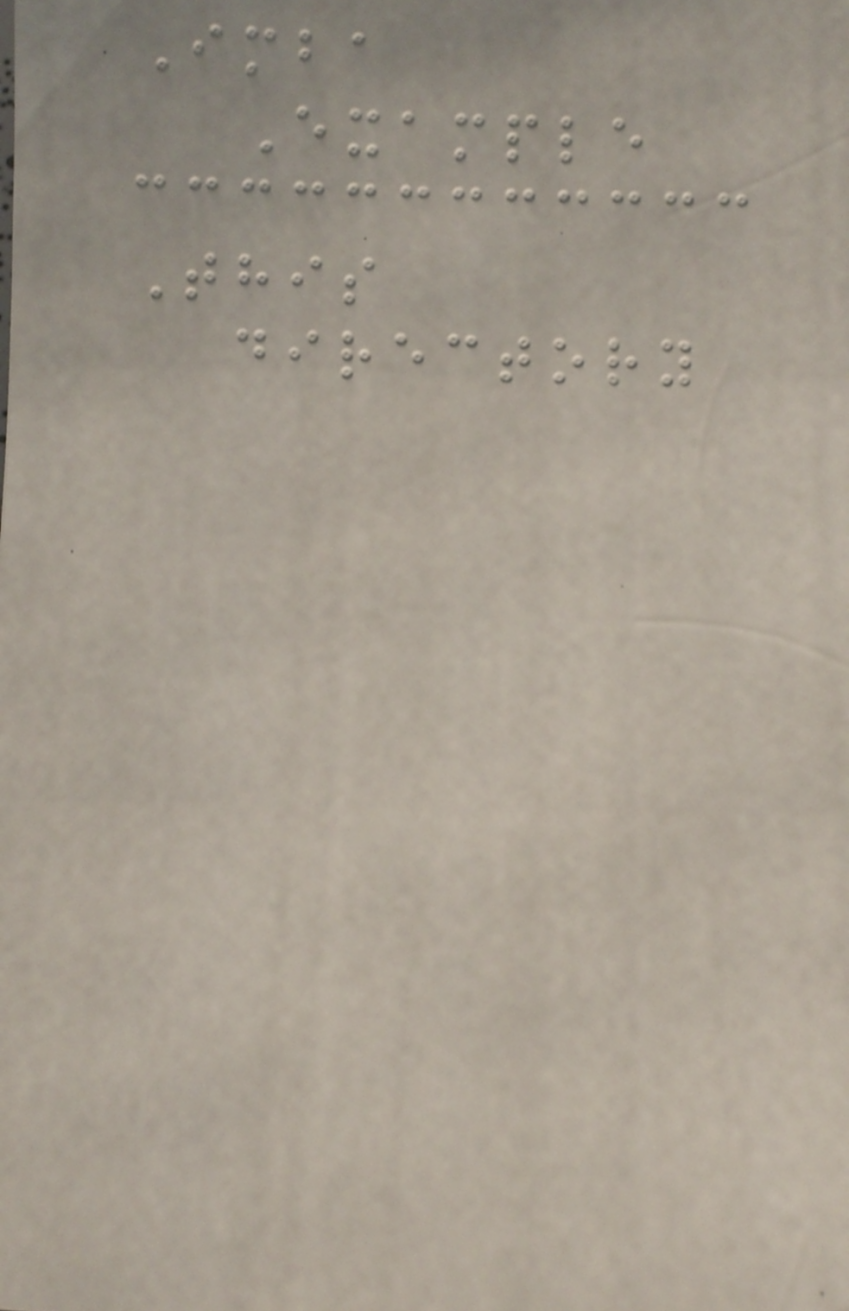Imba
Example
This
directory
